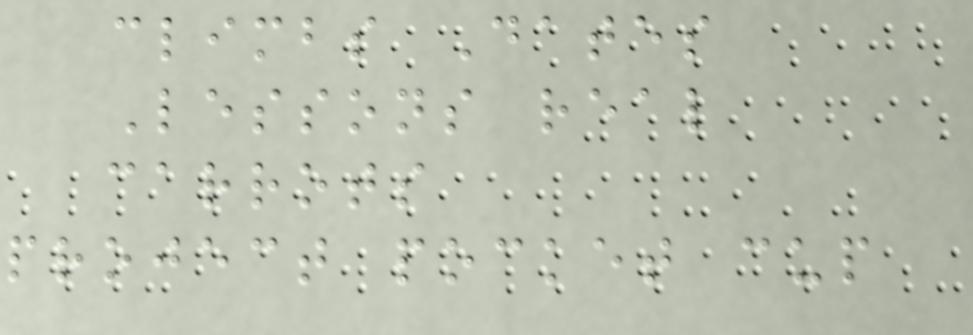climbs Dates
Lessons real
carrots
project pocket cup
